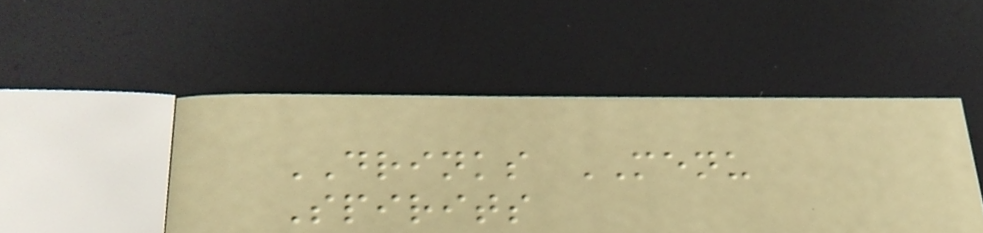DRINKS MENU
Spirits
